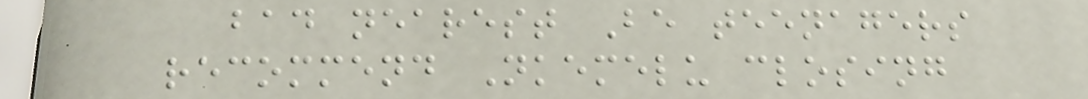bad nearest Be teenagers
recommend Nkemelu closing
